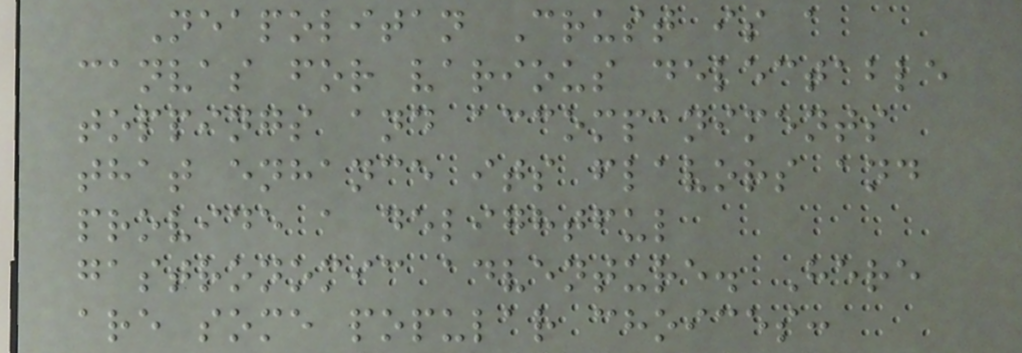Neapolitan Crust is a
canvas for various delectable
toppings and accompaniments
that enhance its flavors and
provide a delightful
gastronomic adventure. Here
are some popular choices:
